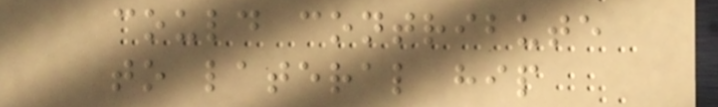could contribute
to lateral hip
